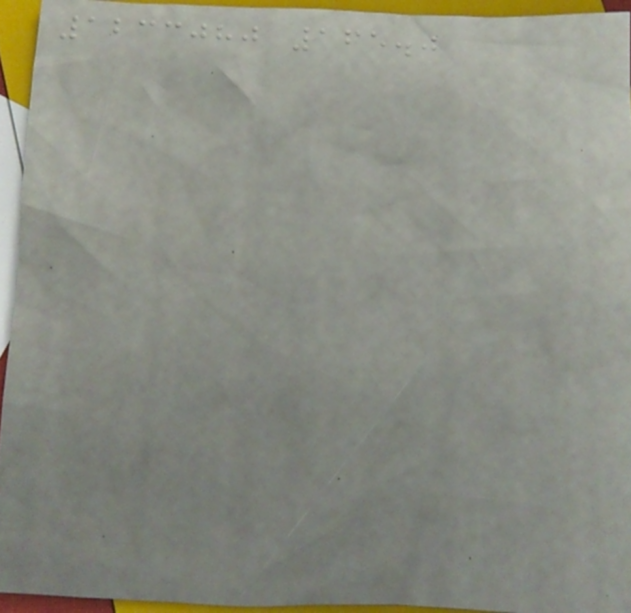1233080 165.0
